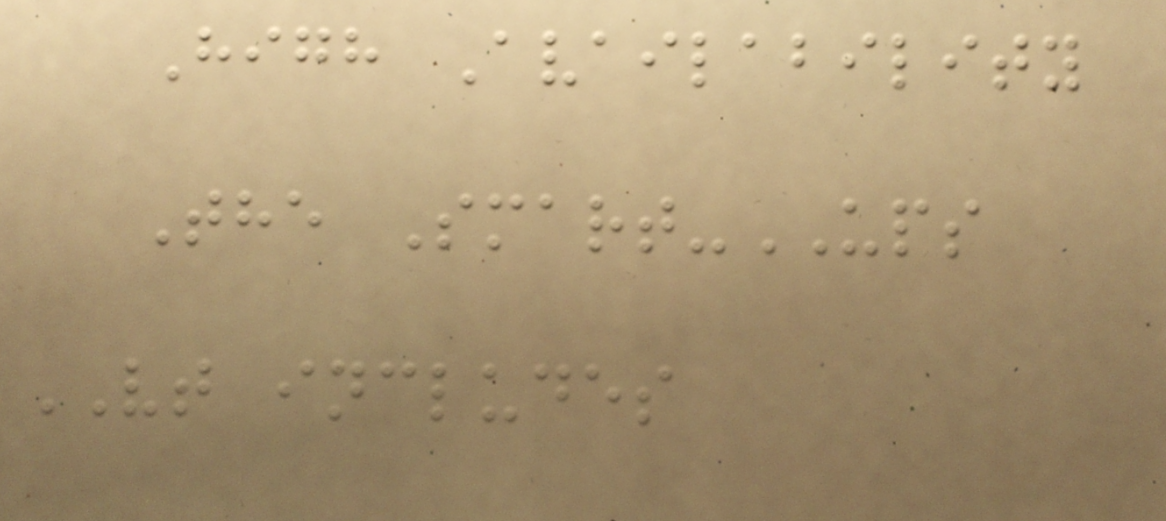High Availability
The Smart-UPS
VT includes
